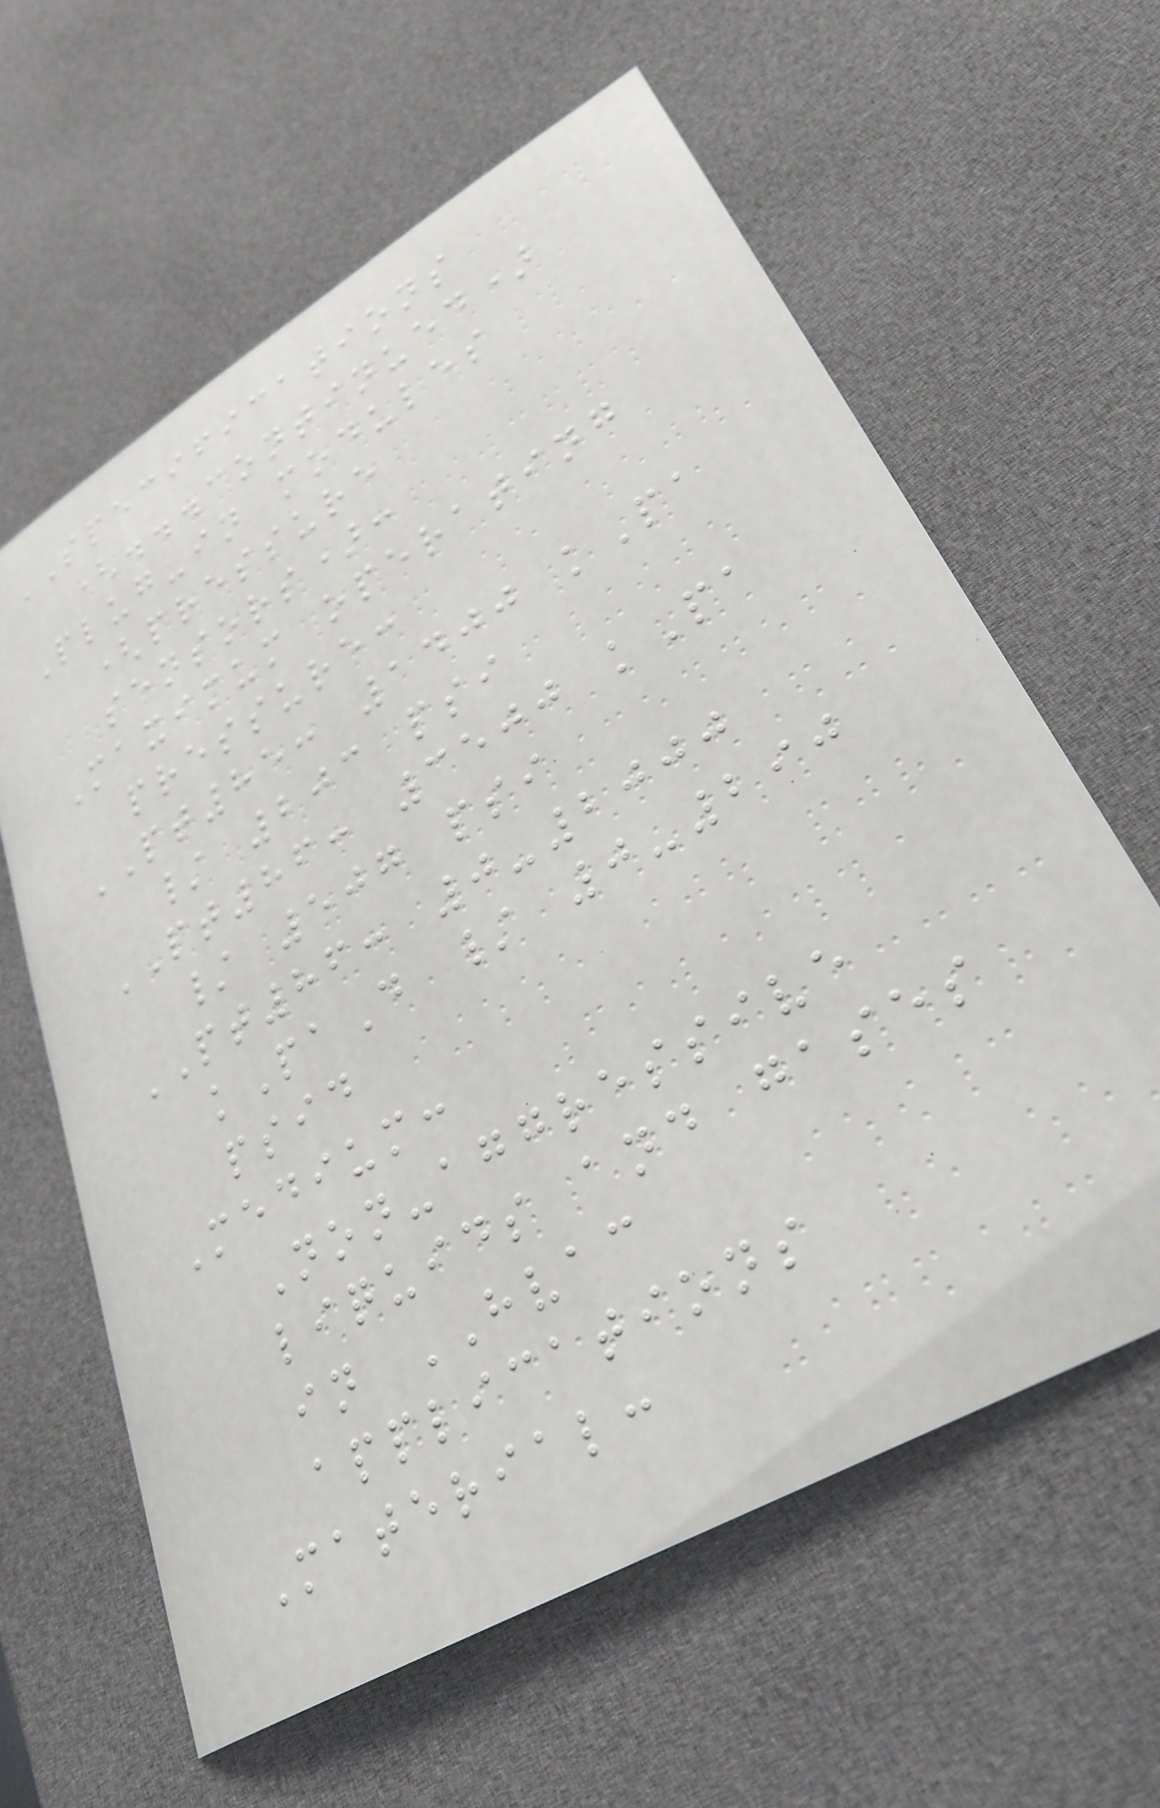SPECIFICATIONS
(...continued)
Plug-in modules
(pressure
sensors):
Maximum operating
pressure:
PT85: 1400 kPa
/ 203 psi
PT86: 3500 kPa
/ 507 psi
PT86: 0-2000
kPaD / 0-290
psid
Medium:
Non-aggressive
liquids and gases
in HVAC
applications
Material:
